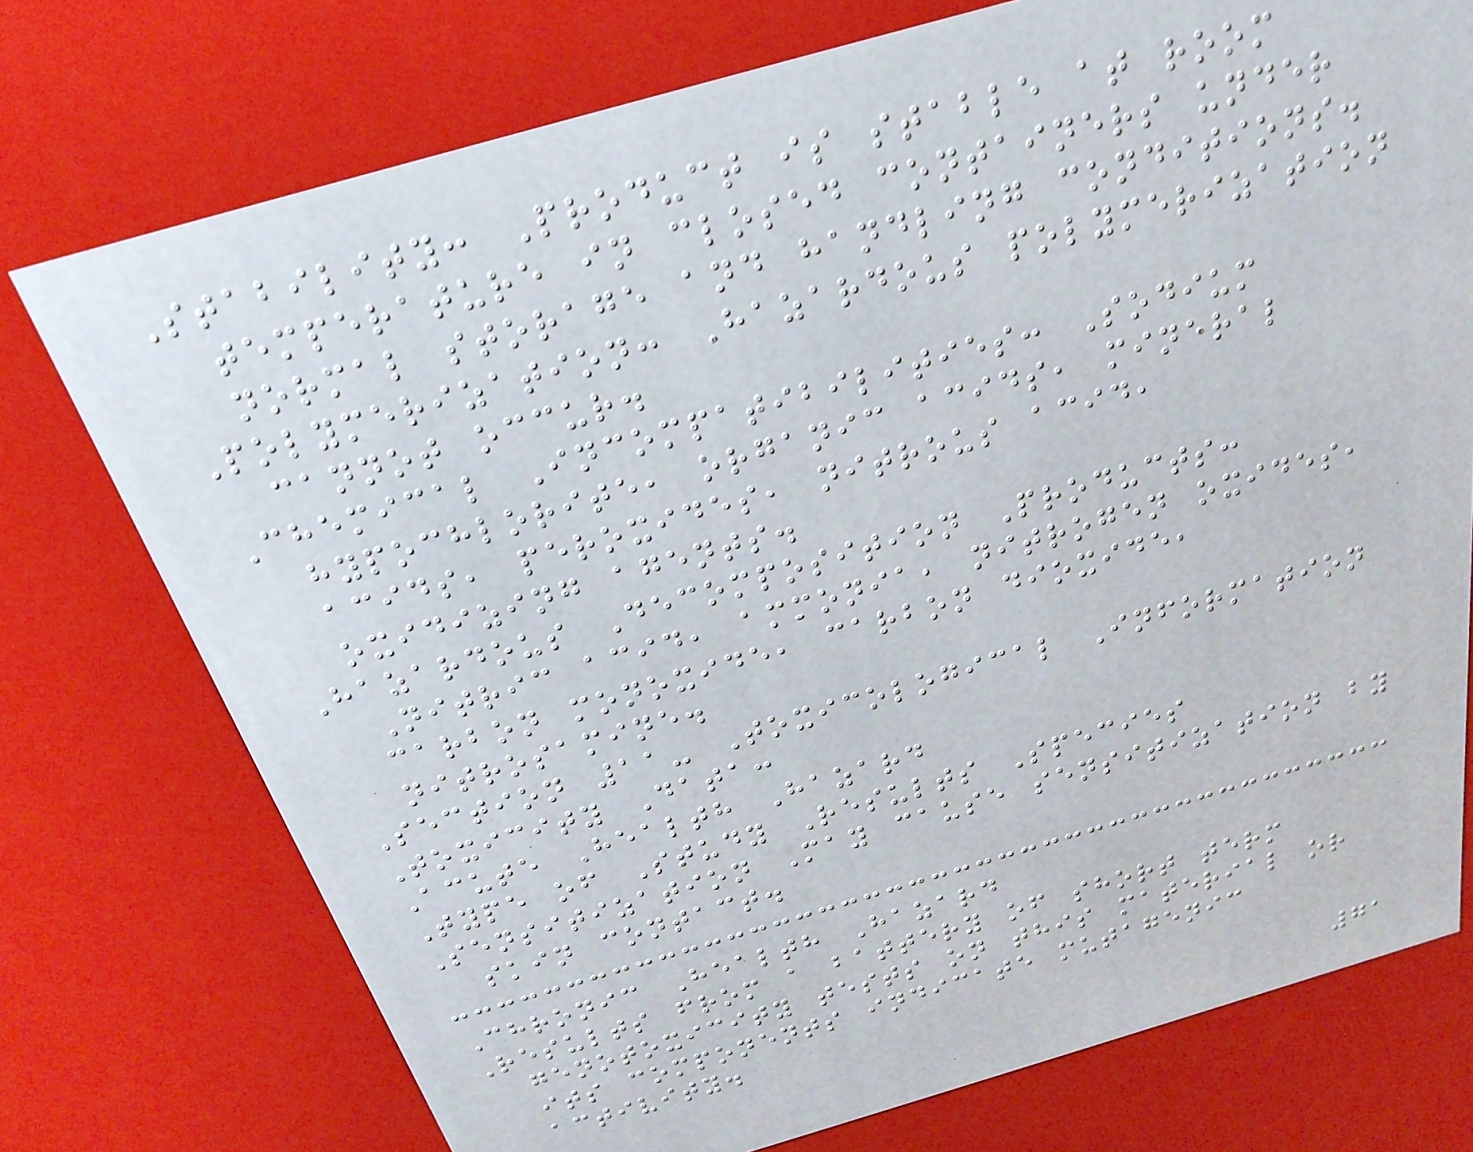Stability: Product is stable at room
temperature in closed containers under
normal storage and handling conditions.
Polymerization: Hazardous polymerization
cannot occur.
Chemical Incompatibilities: Sodium
hypochlorite, organic acids, mineral
acids, peroxides, nitrous acid,
oxidizing agents.
Hazardous Decomposition Products:
Nitric acid, ammonia, nitrogen oxides,
carbon monoxide, carbon dioxide,
nitrosamine.
Section 11- Toxicological Information
Toxicity Data:
Acute Health Hazard
Type of Study Results Species
Sensitization May cause sensitization by
skin contact.
Chronic Health Hazard
Results from a battery of short term
genotoxicity tests on this material or
its components indicate mutagenic
activity.
71
